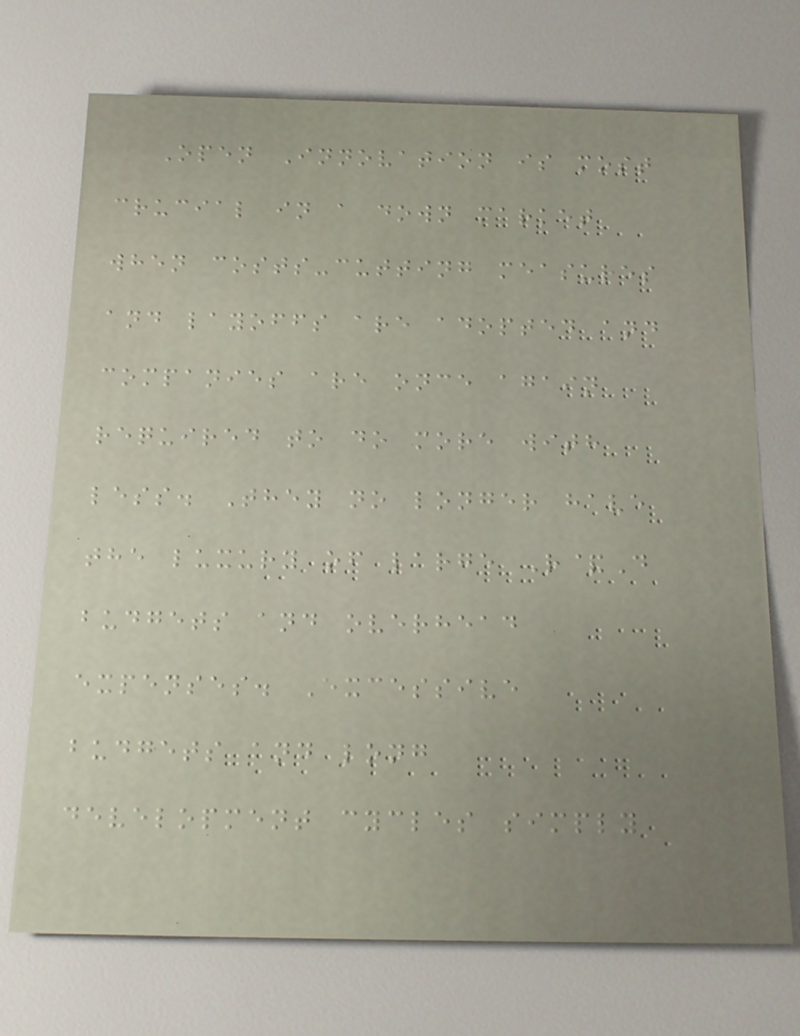Open Innovation is most
crucial in a down market
when costs-cutting measures
and layoffs are adopted and
companies are once again
required to do more with
less. They no longer have
the luxury of large R&D
budgets and overhead
expenses. Excessive
budgets and long
development cycles simply
